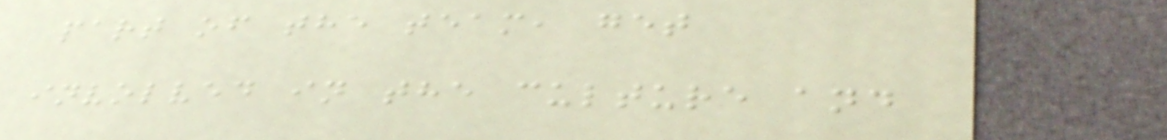part of the team, get
involved in the culture and
